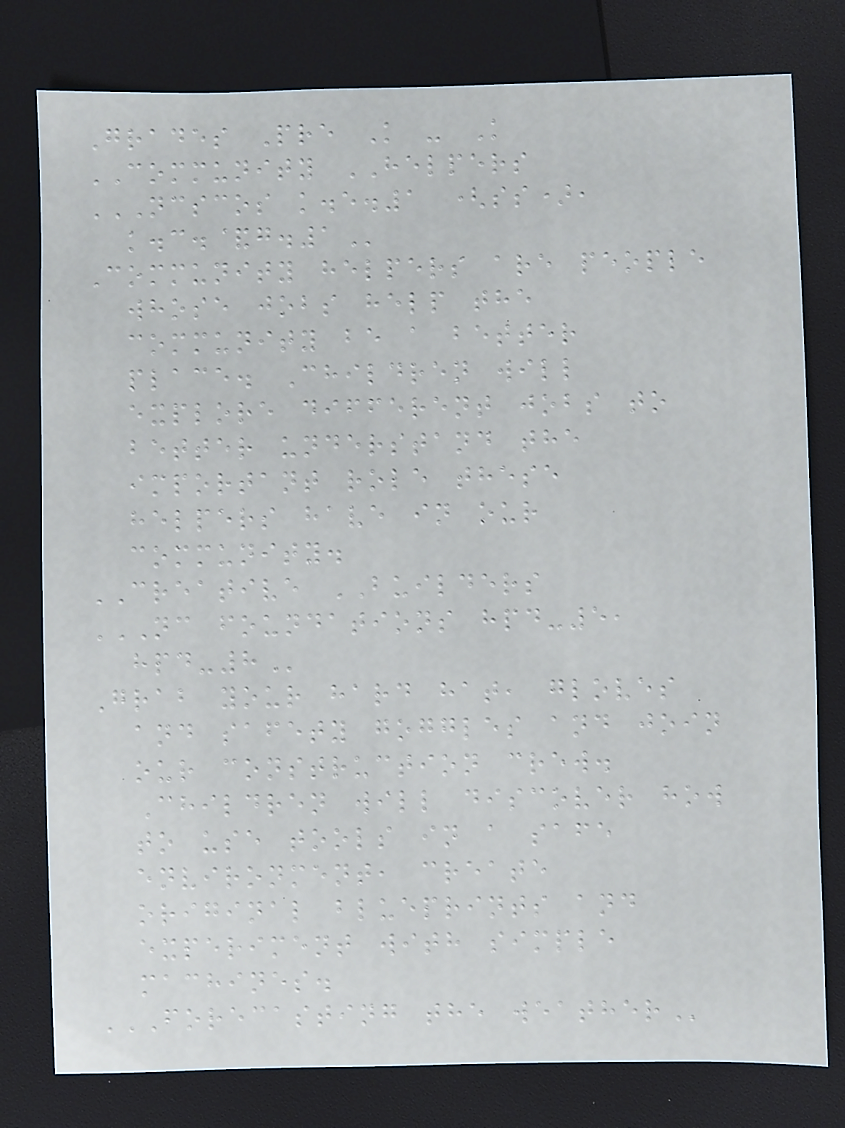Grades Pre K - K
COMMUNITY HELPERS
NCSCOS K.E.1 (SS),
K.C.&G.1
Community helpers are people
whose jobs help the
community be a better
place. Children will
explore different jobs to
better understand the
important role these
helpers have in our
community.
CREATIVE BUILDERS
NC FOUNDATIONS HPD-5,
HPD-8
Grab your hard hat, gloves
and safety goggles and join
our construction crew.
Children will discover how
to use tools in a safe
environment, create
original blueprints and
experiment with simple
machines.
FORECASTING THE WEATHER
